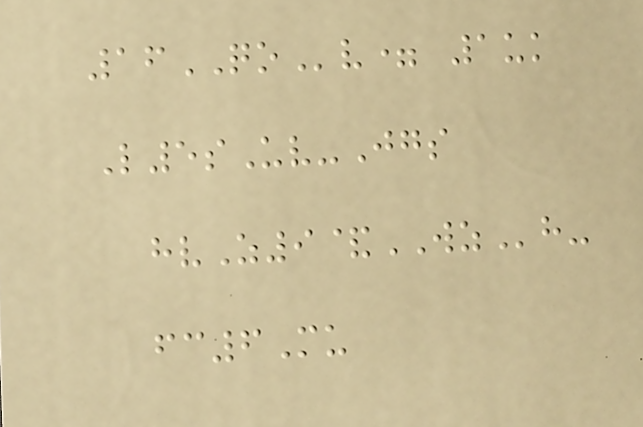16QOv= 1uk
L5sUv-Jgs
hvZ9&WZh-
fc6Mu
